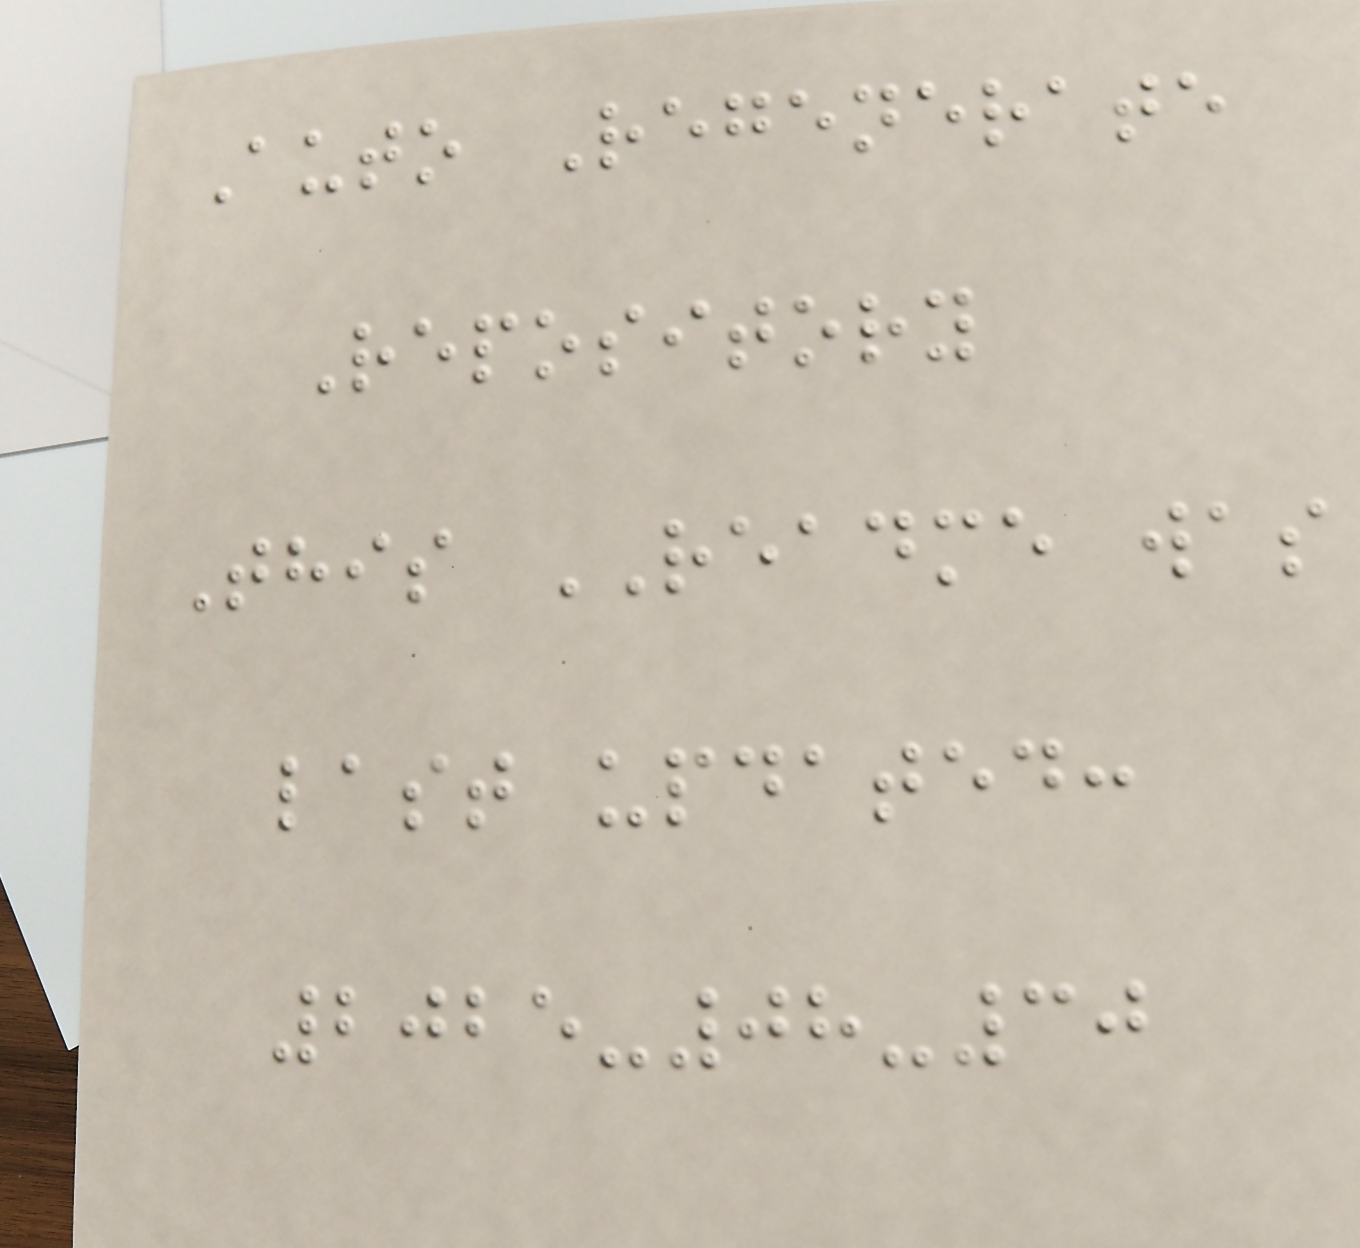Auto Regenerate
Repository
This README was
last updated:
2025-08-30
